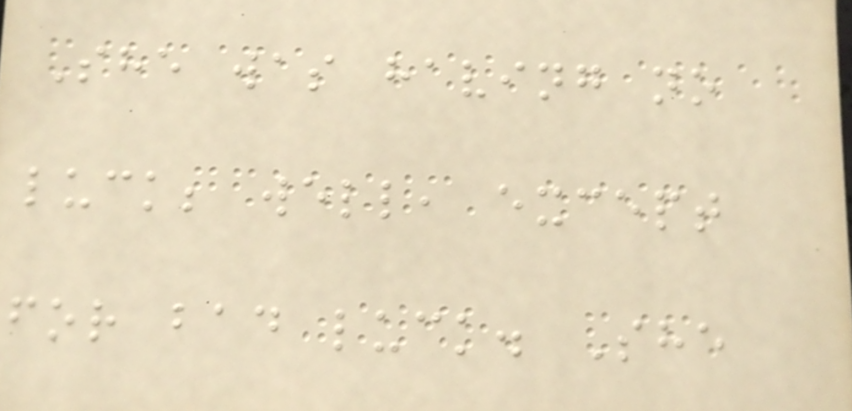She was having no
luck; well, except
for bad luck. She
